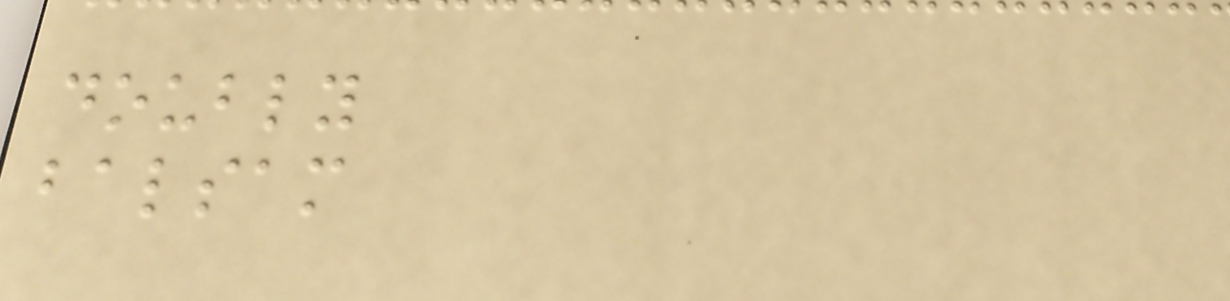doubly
balsam
